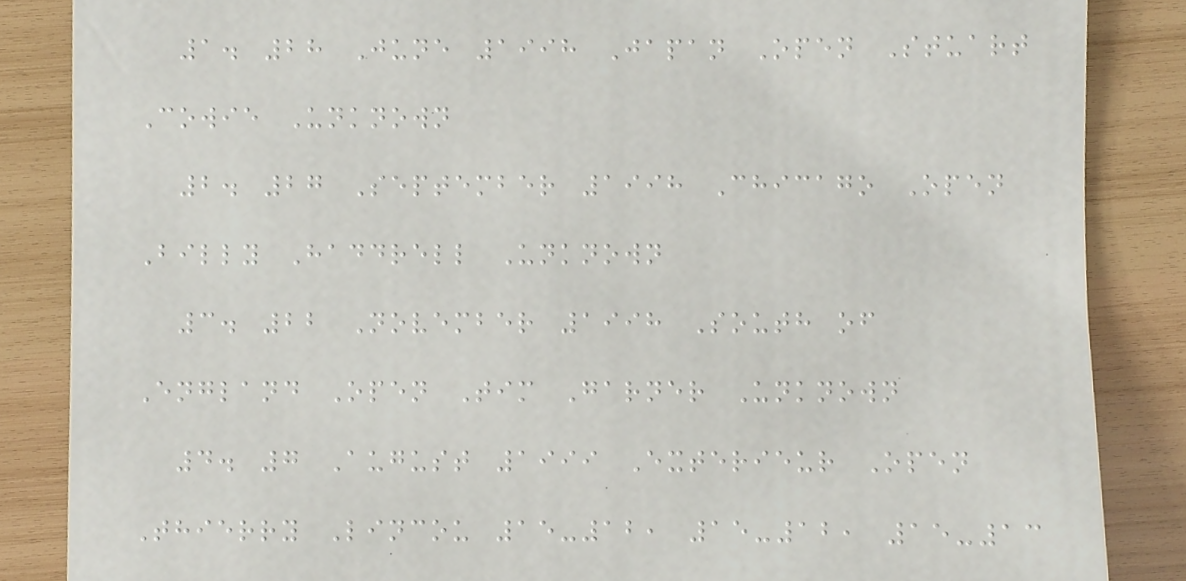1. 28 June 1998 Japan Open Stuart
Cowie Unknown
2. 27 September 1998 Chicago Open
Billy Haddrell Unknown
3. 22 November 1998 South of
England Open Tim Garner Unknown
4. 7 August 1999 Exterieur Open
Thierry Lincou 15-12, 15-12, 15-13
